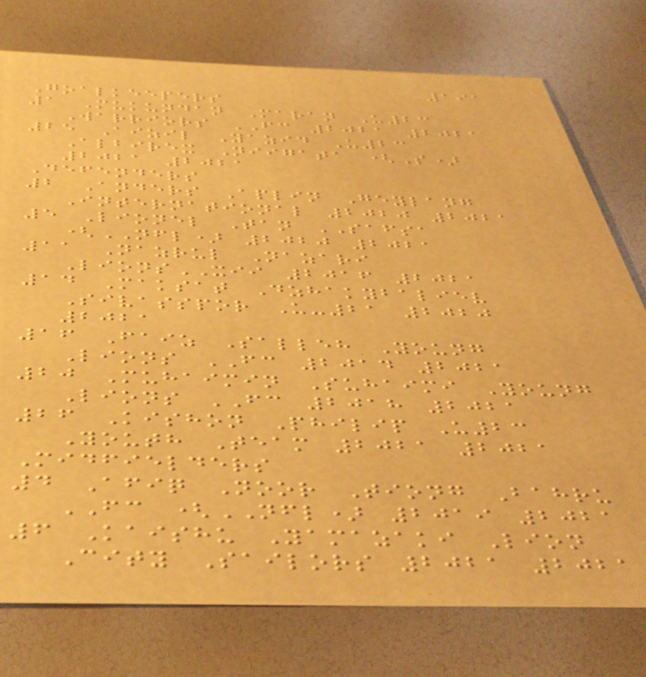191
Goalkeepers
1 Mukundan Maran U23
Warriors FC 2021 2021
25 Aizil Yazid U23
Albirex Niigata (S)
2021 2021
Defenders
2 Anders Aplin Geylang
International 2020 2021
5 Lionel Tan SAFSA
(NFL) 2020 2021
11 Nazrul Nazari
LionsXII 2016 2021
14 Maksat Dzhakybaliev
Sivasspor U-21 2020
2021
16 Faiz Salleh Young
Lions FC 2014 2021
20 Muhaimin Suhaimi Young
Lions FC 2018 2021
26 Kishon Philip U23
Youth Team 2021 2021
Midfielders
4 Afiq Noor Tiong Bahru
FC (NFL) 2019 2021
6 Kaishu Yamazaki Lion
City Sailors 2021 2021
